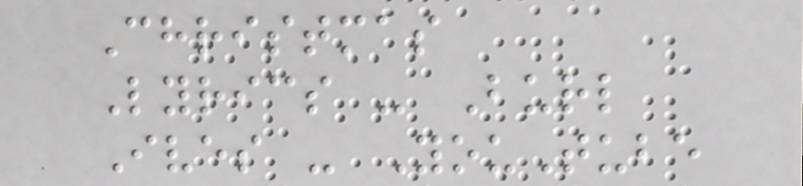Christmas
Lyrics - Burl
Ives - YouTube
